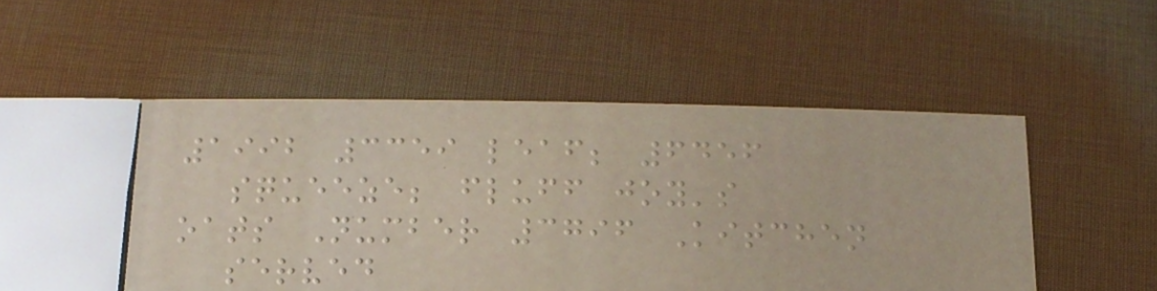1992 3359 leaf; 6456
squeeze; fluff joy's
oats Number 3796 Kitchen
served
